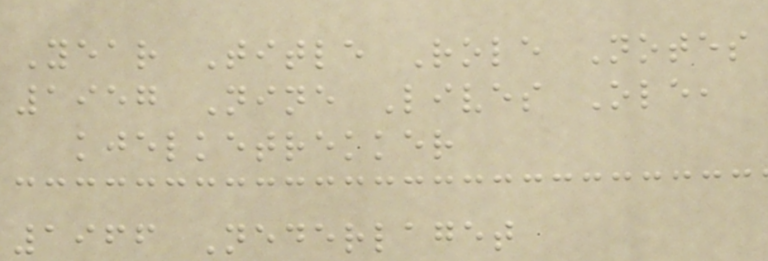Year Title Role Notes
1957 Nine Lives Ole,
kjelketrekker
1966 Nederlaget
